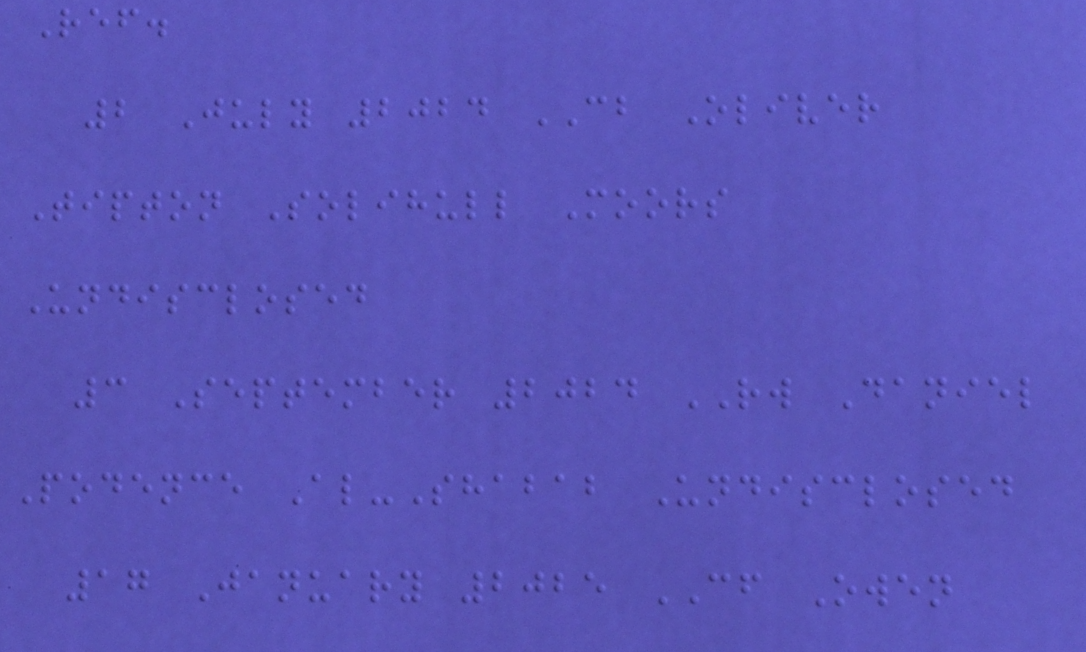Ref.
2 July 2024 CB Oliver
Tipton Solihull Moors
Undisclosed
3 September 2024 RW Daniel
Podence Al-Shabab Undisclosed
17 January 2025 CF Owen
